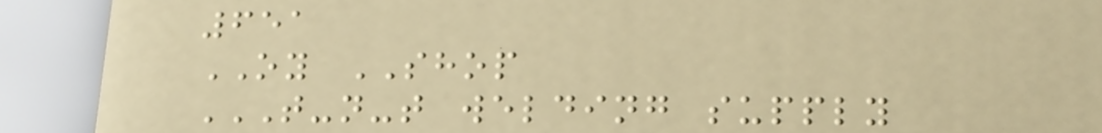651
OY SHOP
T-N-T WELDING SUPPLY
